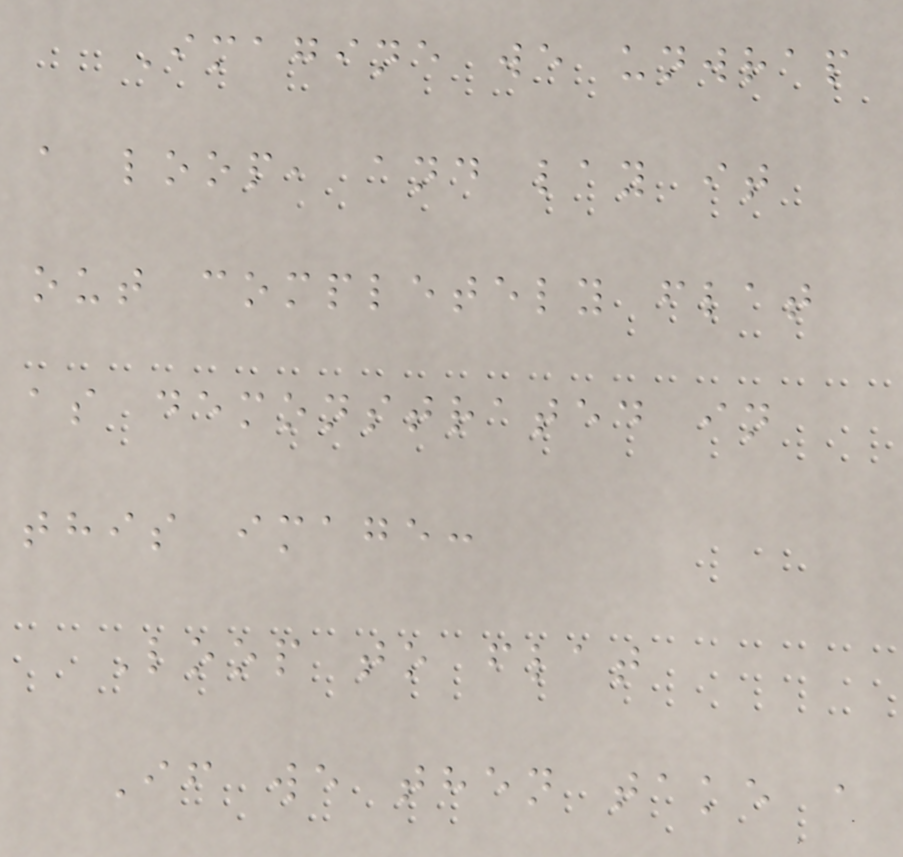Imagine we unwrap
a loop, and lay it
out completely flat
as demonstrated in
this image:
Loop to flat
If we then take a
